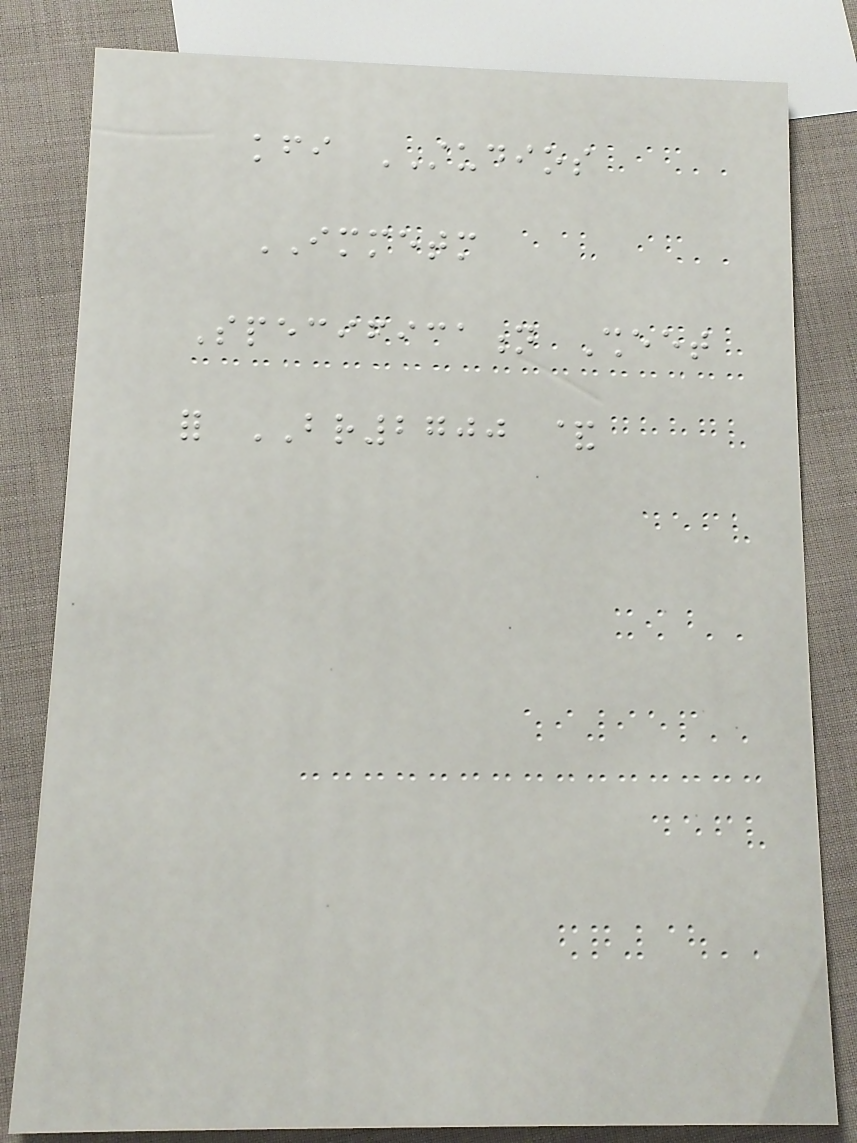kfi STUDIOS
IMMETM
Specification Sheet
for BR2700 &
